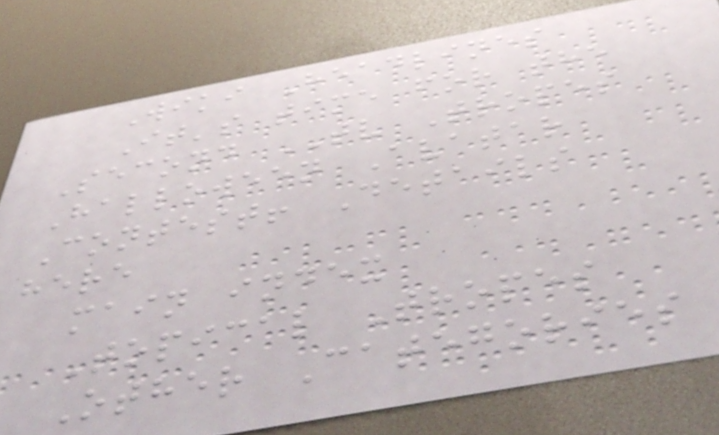Wiki Headlines
It's time for the
Second TV Tropes
Halloween Avatar
Contest! Details
here
main index
Topical Tropes
Other Categories
